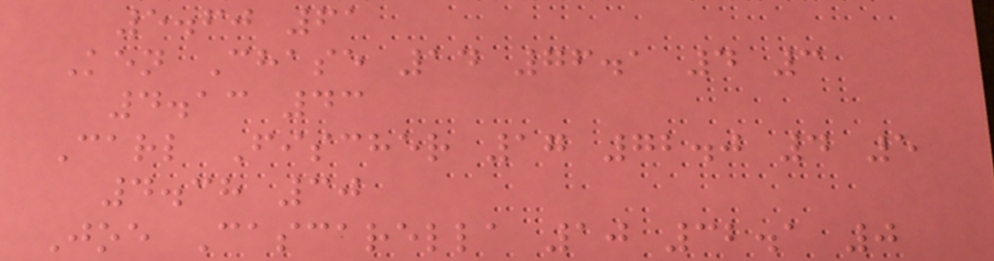5.60 61
Ken Chase 14 76.1 4 3
4.13 43
Carl Fischer 17 72.0 4 5
4.38 30
Joe Cascarella 10 32.1 0
